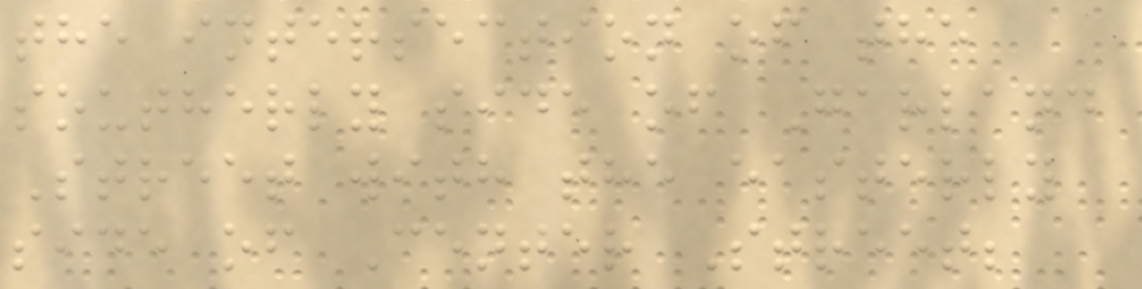the intersection of the
southerly side of Garland
Street with the easterly
side of Center Street;
